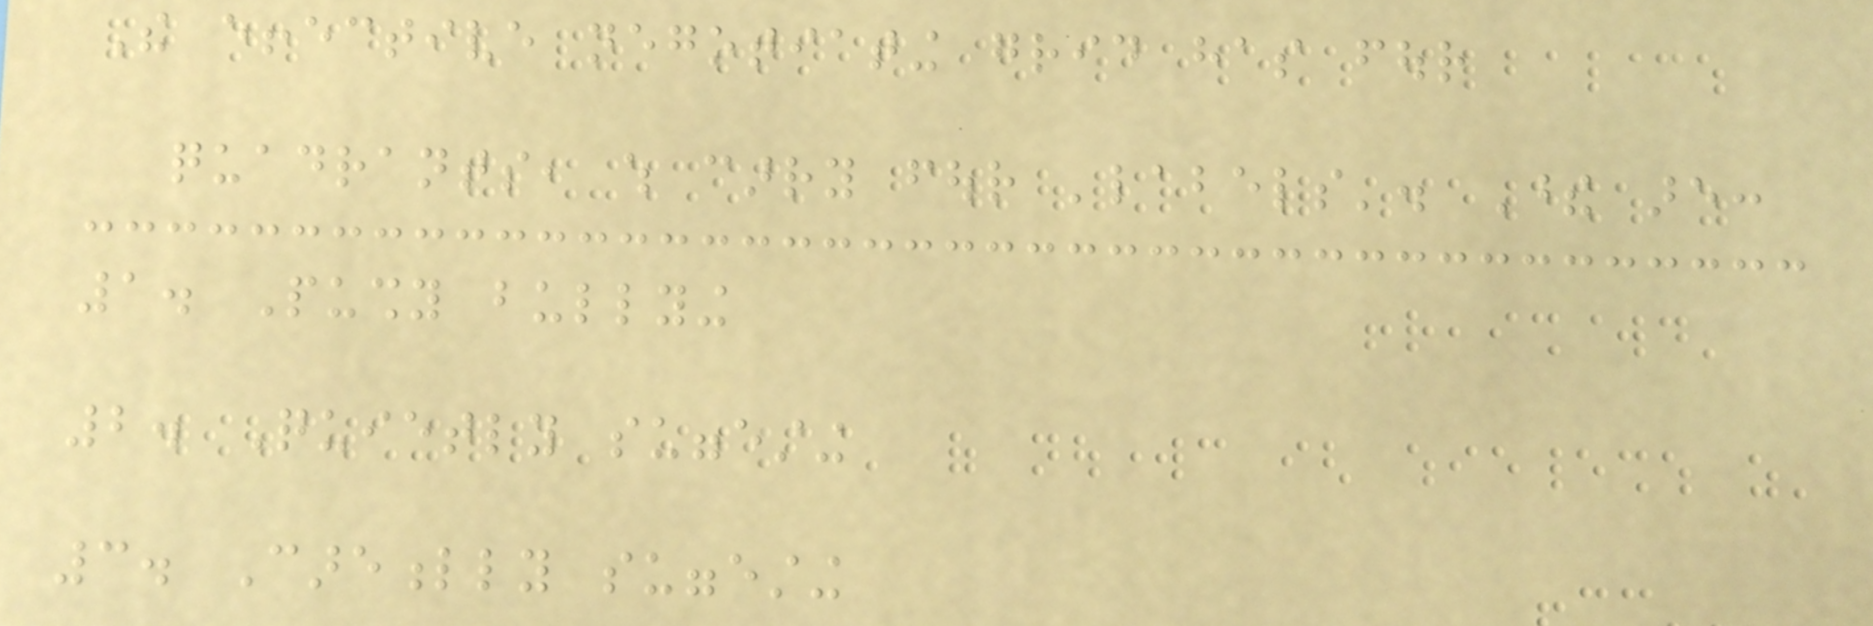The effective negotiating grid has four
quadrants, which carry four 'labels'. These are:
1. Pushy bullying
2. Quietly suggesting
3. Carefully suggesting
